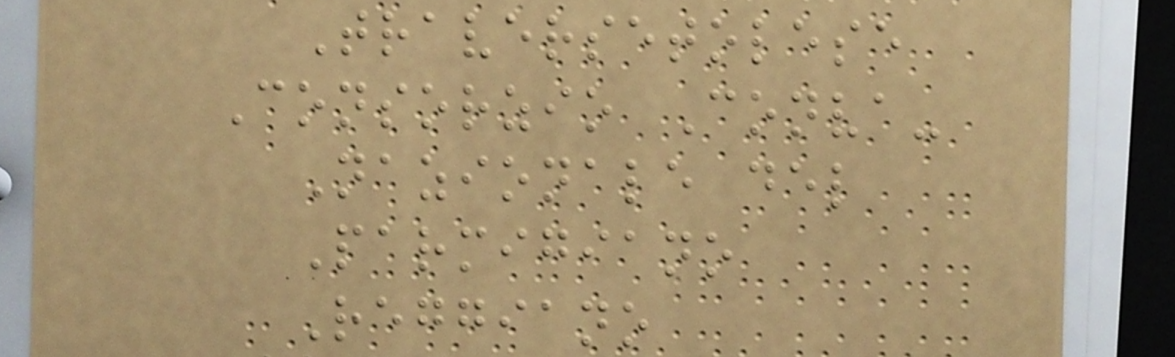Traversetolese
Consorzio Conva-
Nazionale del
Parmigiano
Reggiano
